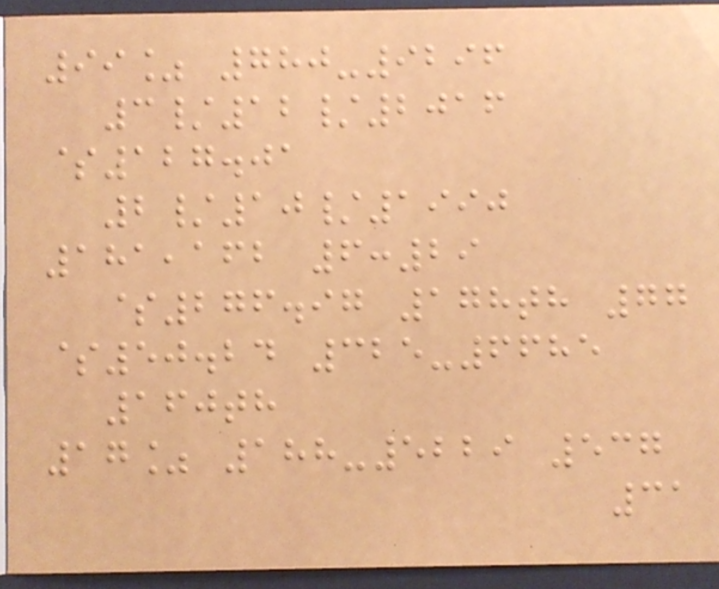99% 780-9296
3/12/2016
$127.01
2/10/1990
181,162 6:29
$276.97 178th 77
$50.24 325-6685
160th
17% 188-5229 537
31
